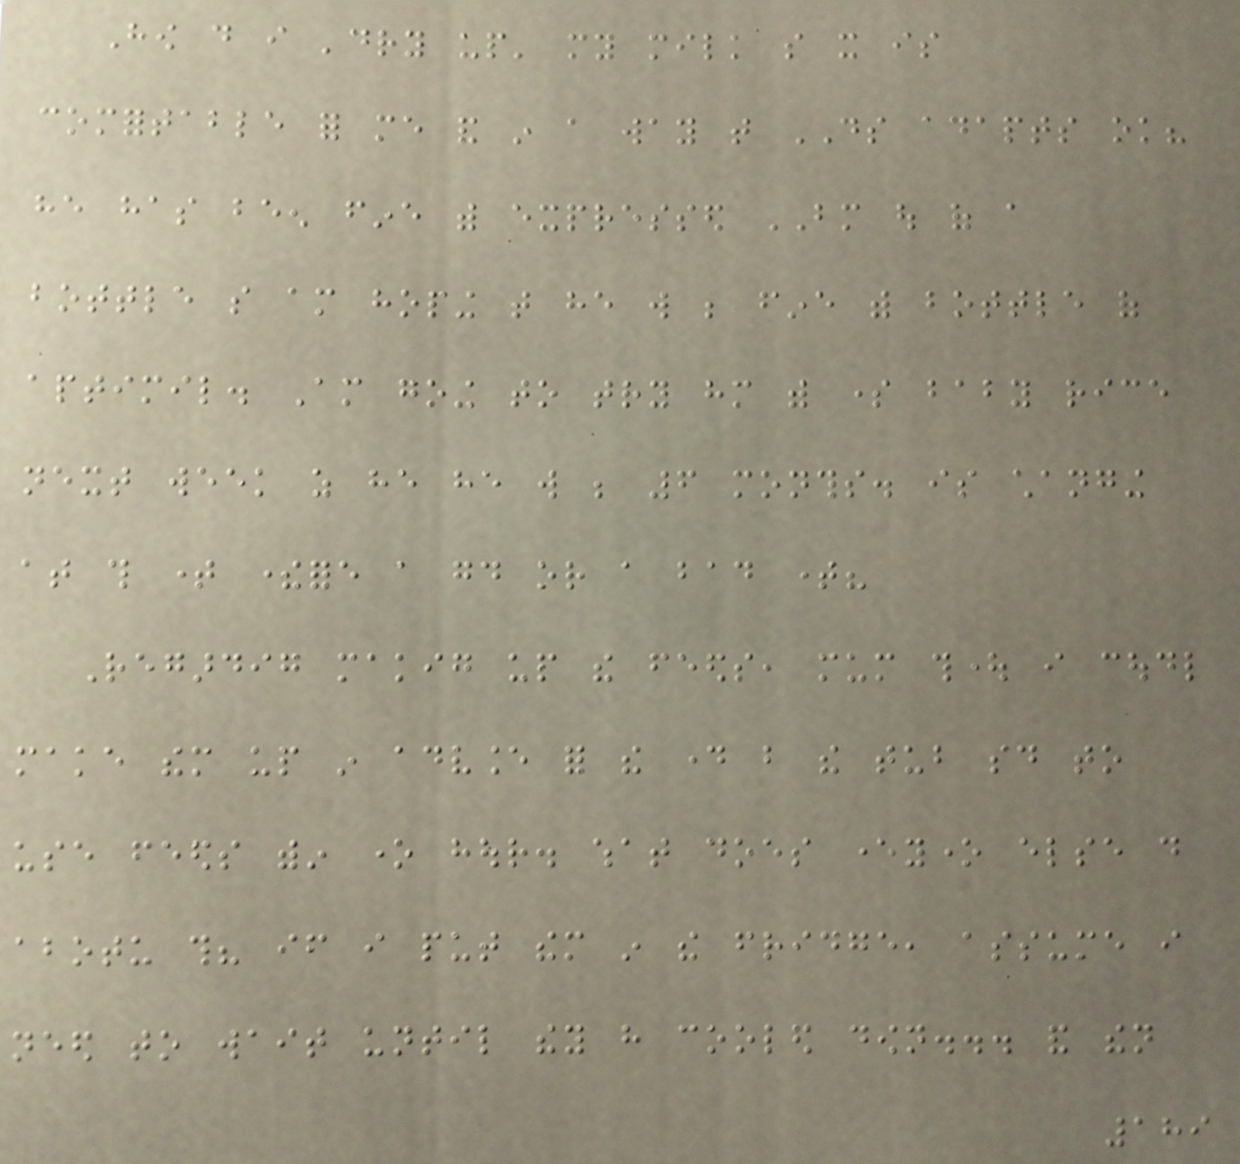How do i 'dry up' my milk so it is
comfortable for me and in a way that DS adapts ok?
he has been fine with expressed BM out of a
bottle so am hoping that he will be fine with bottle of
aptimil. Am going to try him with some baby rice
next week as he he will be 6 months. is changing
at this time therefore a good or a bad time?
Regardig makig up the feeds, mum thought i coudl
make them up in advance for the day but the tub said to
use feeds within one hour. what does everyone else do
abotu this? if i put them in the fridge, assume i
need to wait until they have cooled down... and then
189
